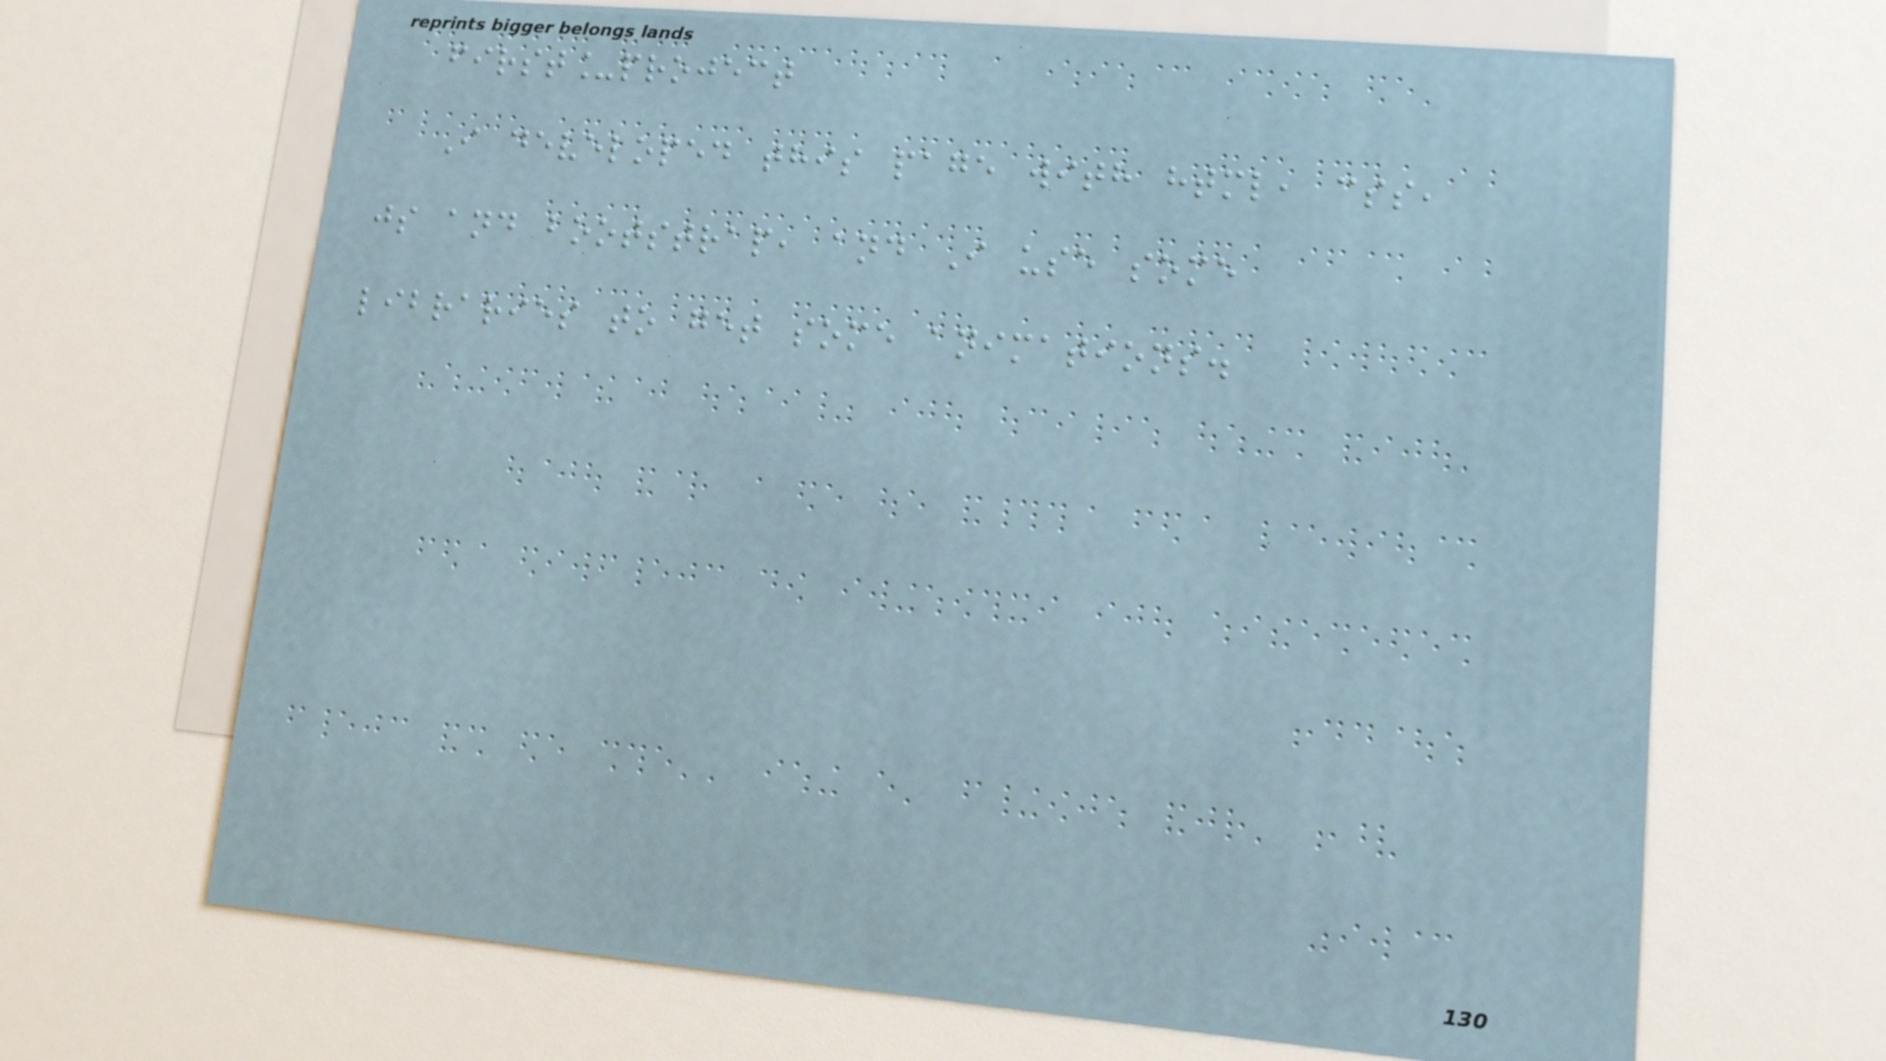first_project
I developed this page with html, css,
js and bootstrap, and I use some
libraries to get some animations.
